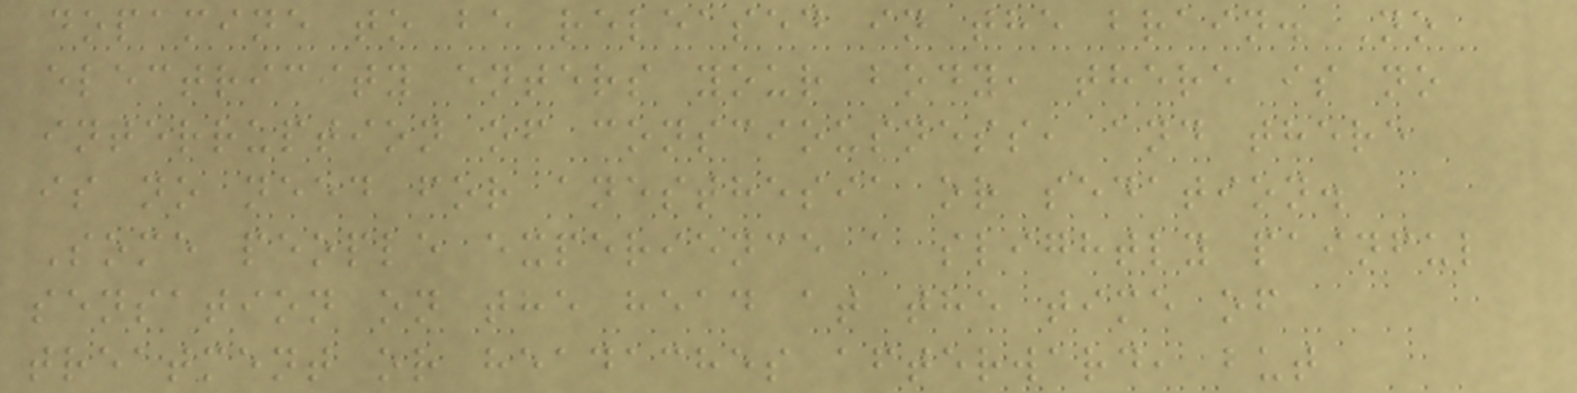dopamine to be released in the brain. No
electricity enters your body, there is no
interruption of consciousness, and there
is no need for anesthesia or sedation.
Some people experience a slightly painful
sensation on the head at the time of
treatment or headaches afterward, but
